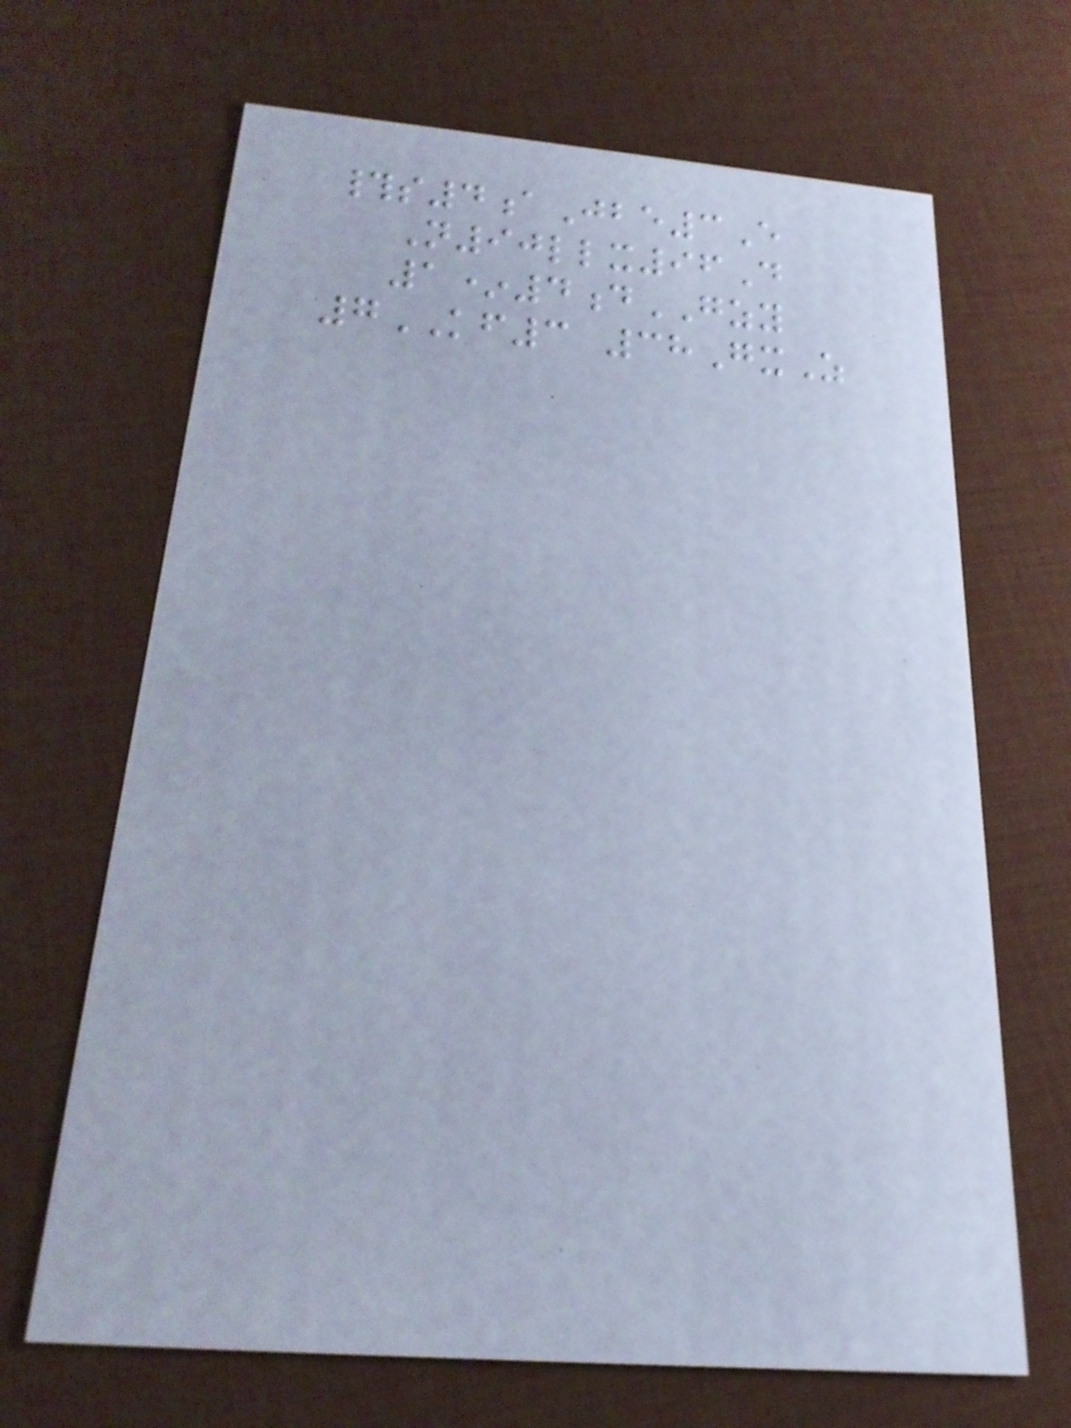#s4aJbe3E
N90llx96D
1*4dGZY
7KF3 38GxZ
